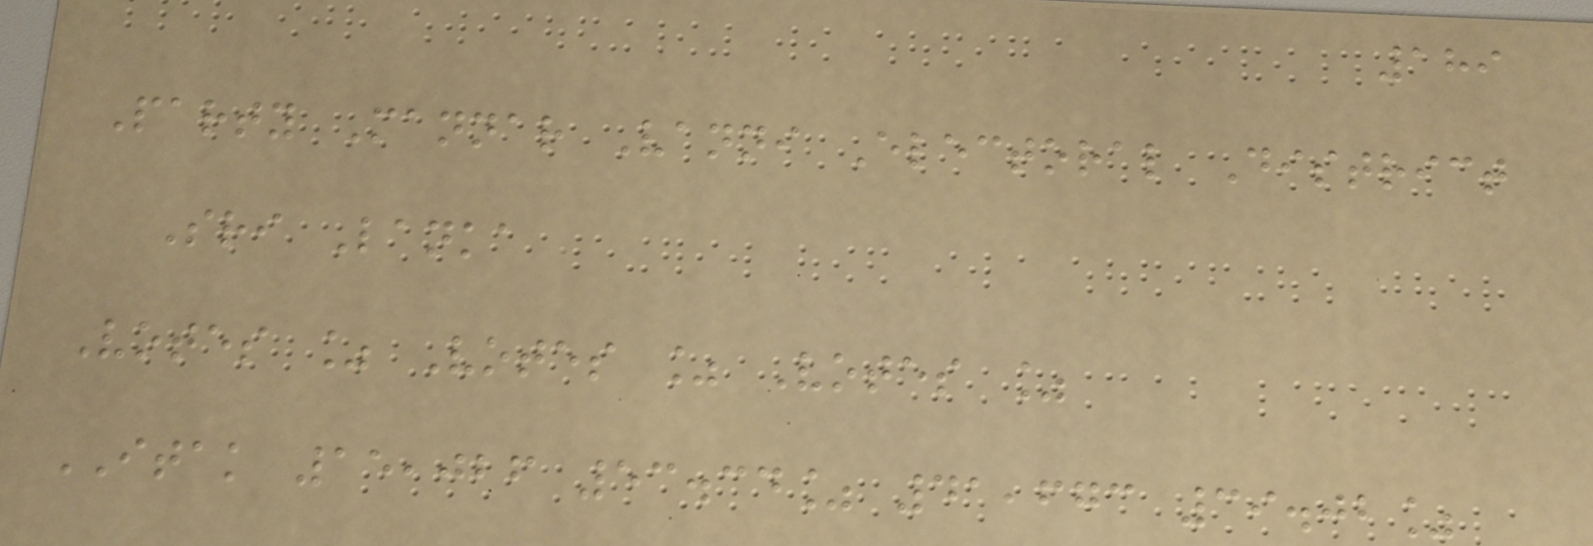189
Party Mannar Vanni Electoral District
Sri Lanka
Votes % Votes % Votes %
ITAK 15,026 53.34% 41,673 39.02%
